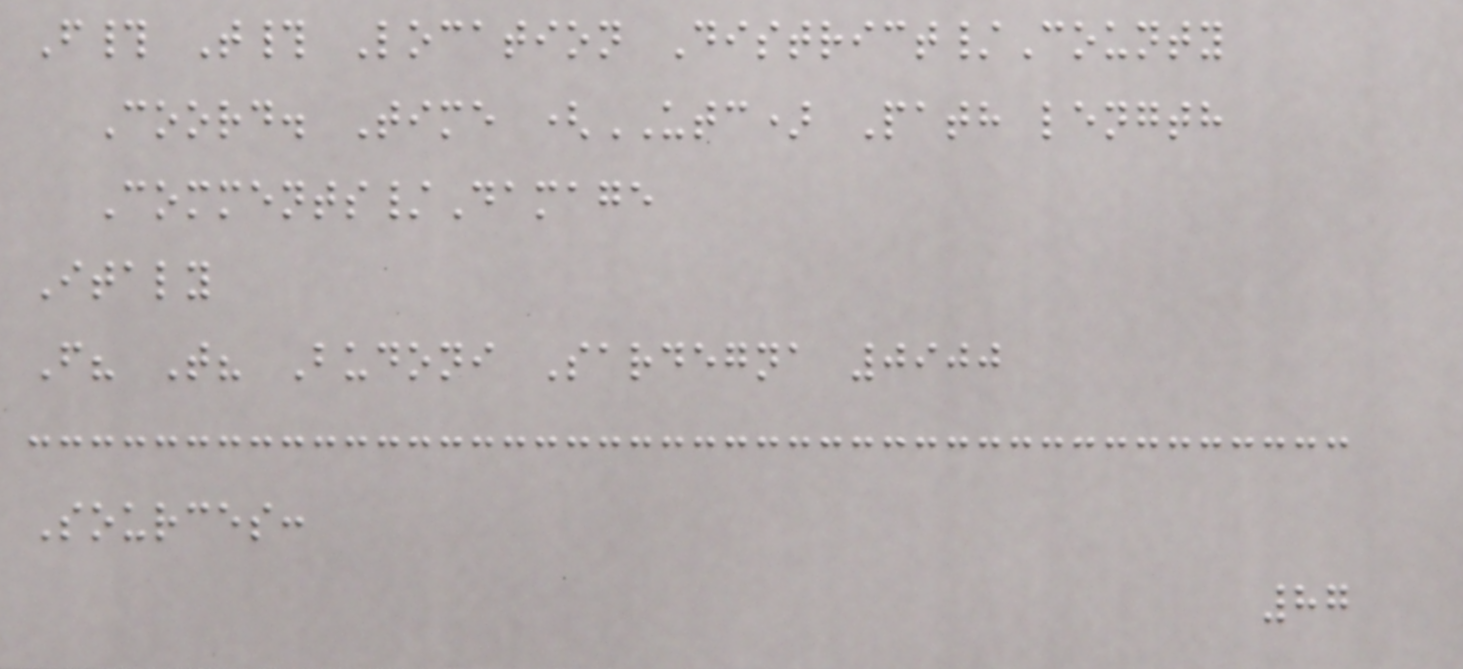F# T# Location District/County
Coord. Time (UTC) Path length
Comments/Damage
Italy
F? T? Budoni Sardegna 0900
Sources:
87
